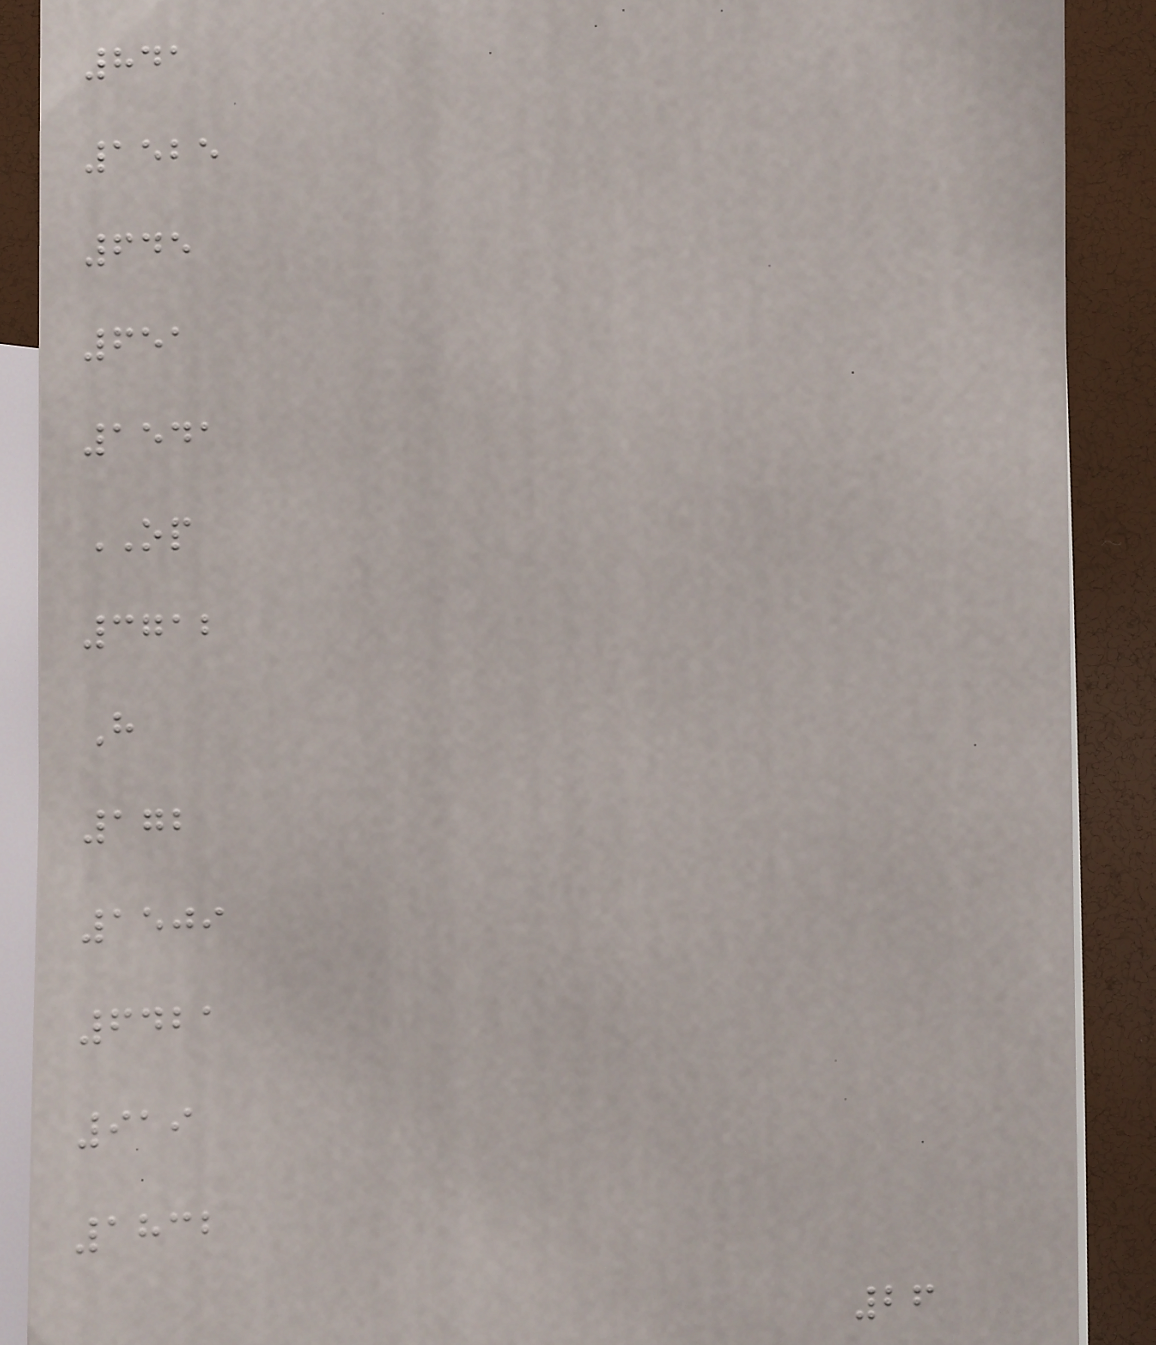841
1525
645
651
1541
OP
3712
H
172
1509
6421
919
1832
26
